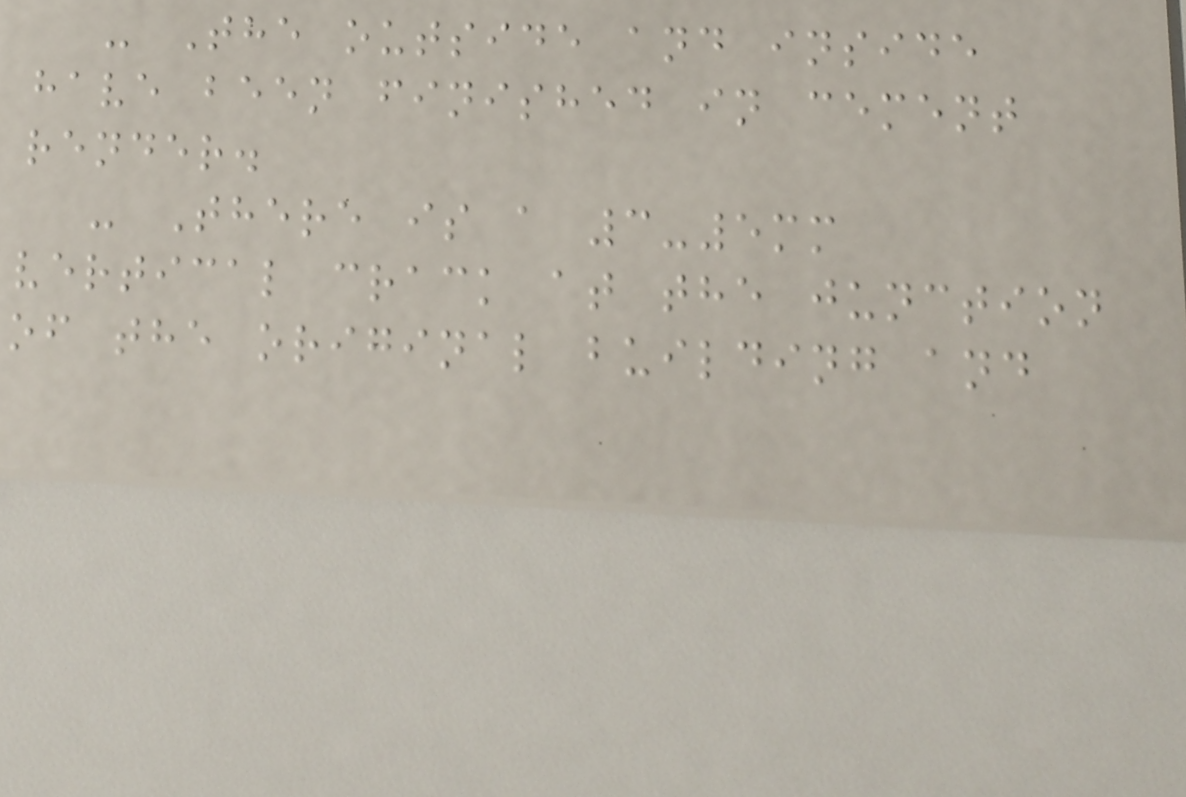- The outside and inside
have been finished in cement
render.
- There is a 3-5mm
vertical crack at the junction
of the original building and
